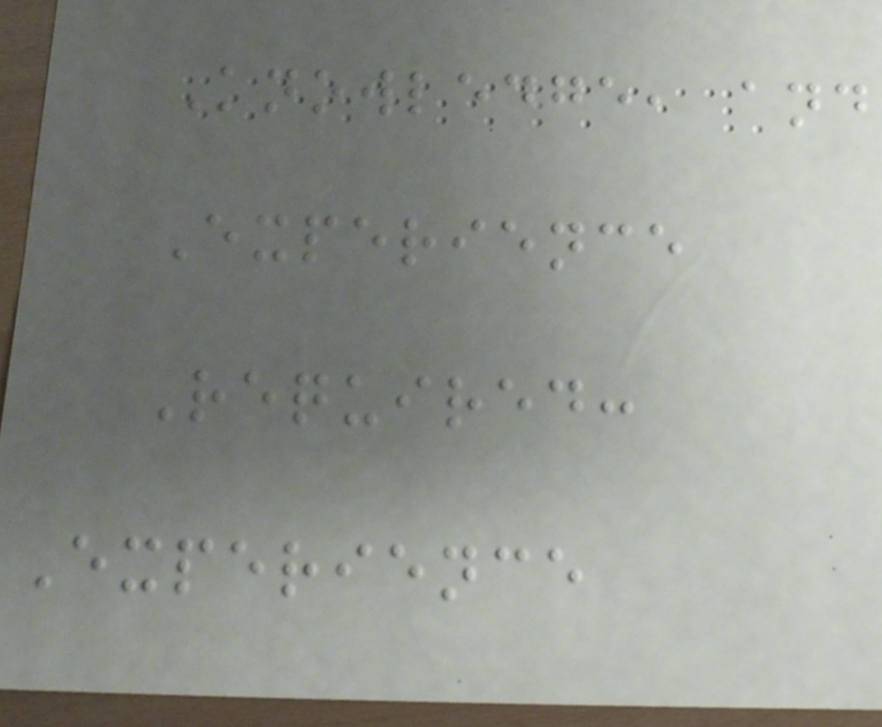Knowledge, and
Experience
Required:
Experience
